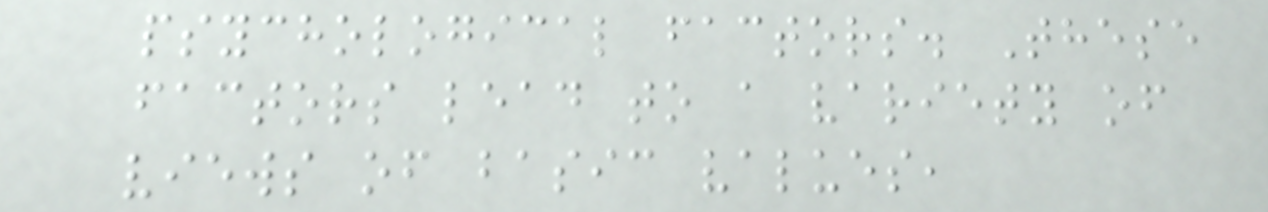psychological factors. These
factors lead to a variety of
views of basic values,
